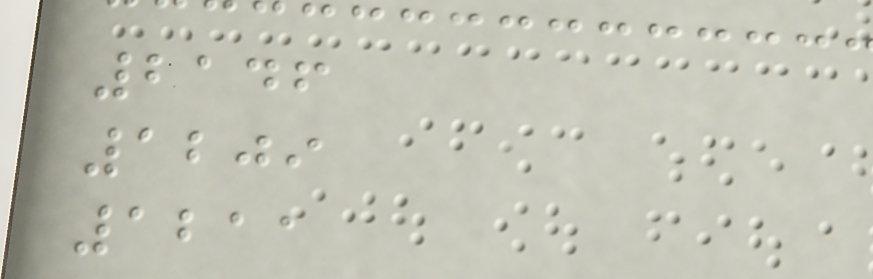2146
1209
1211
